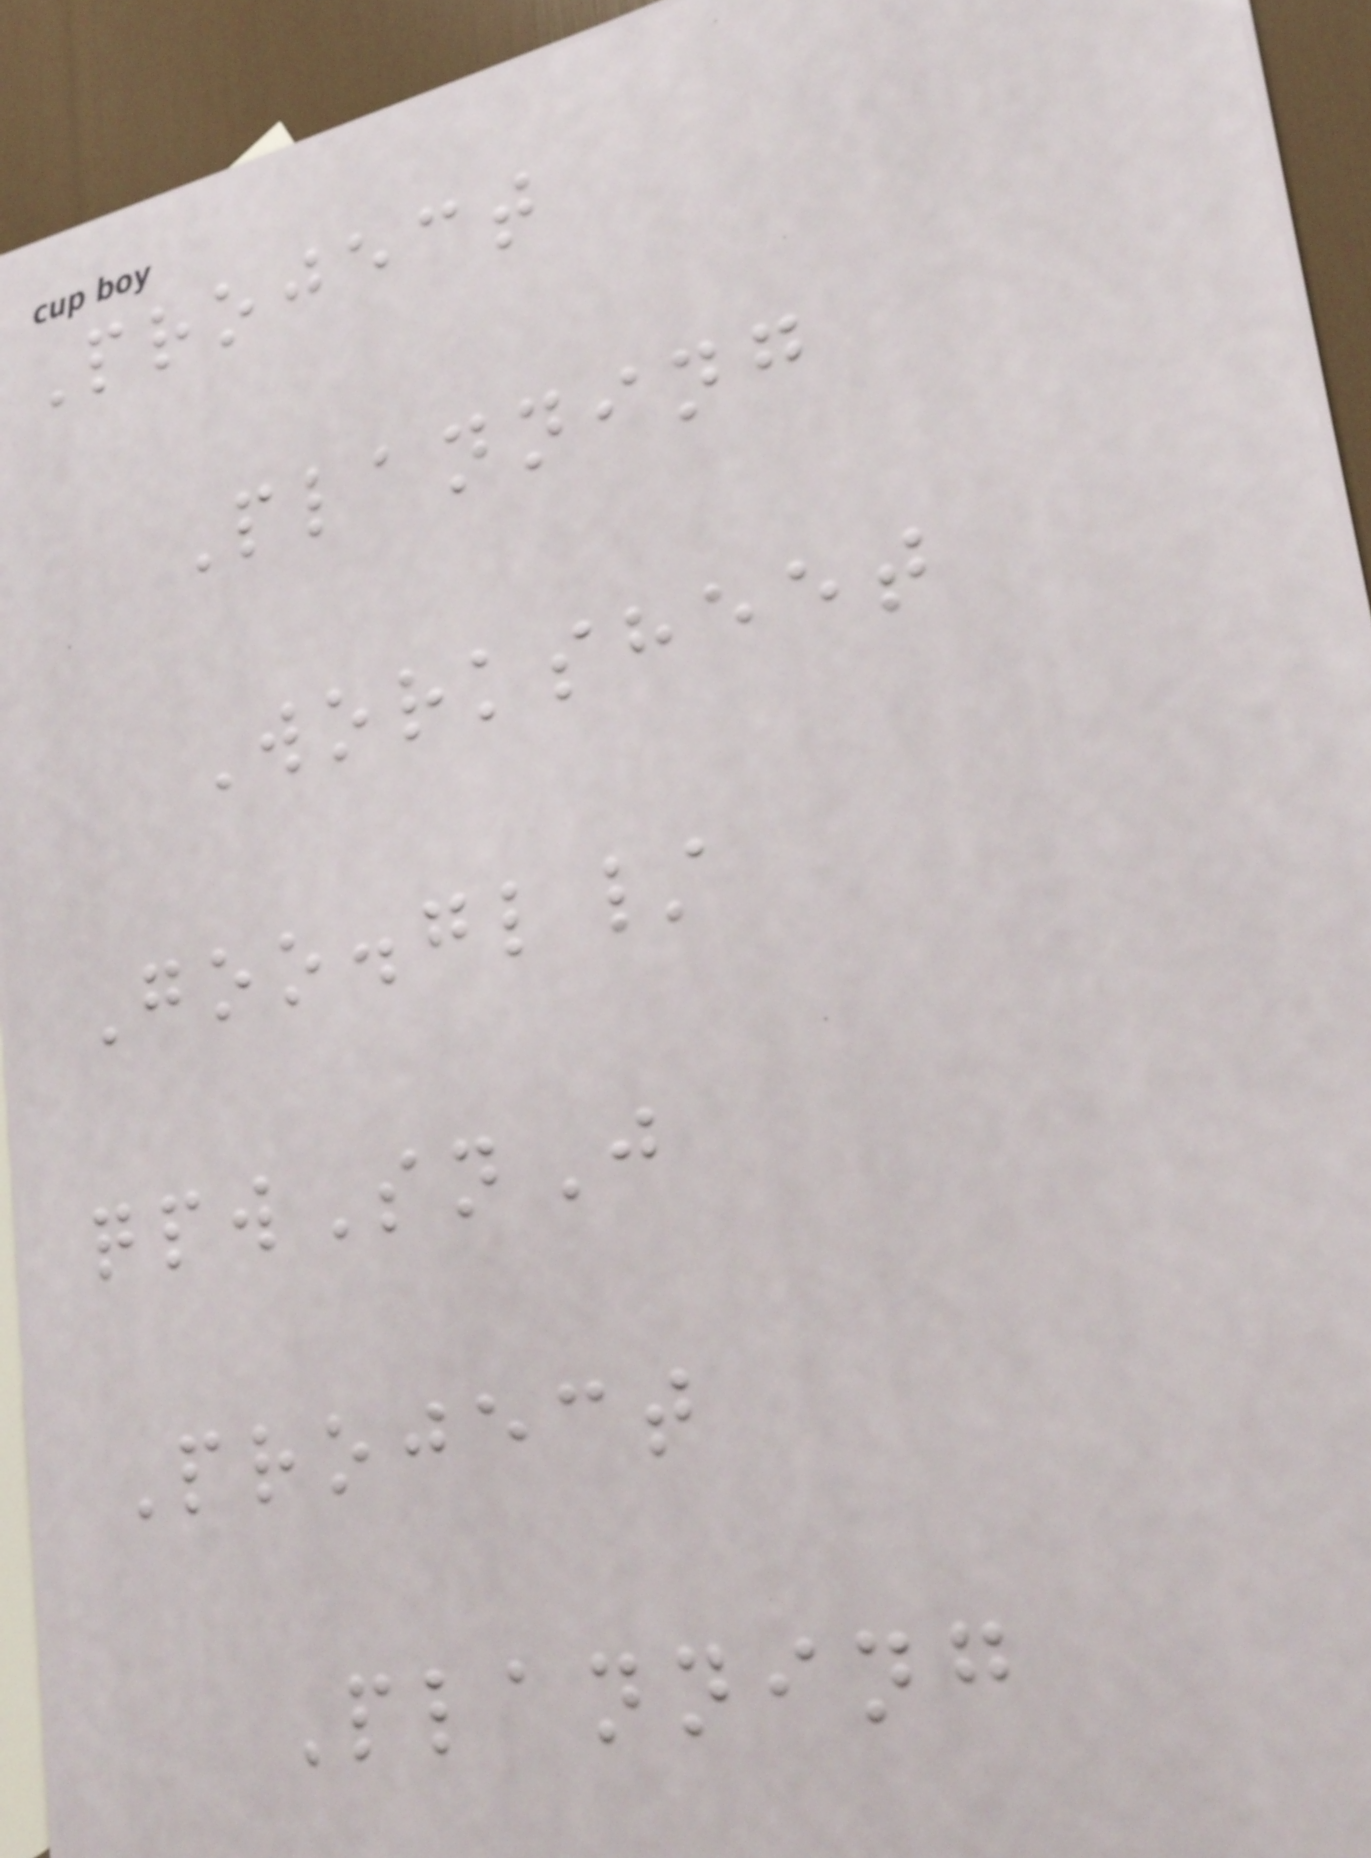Project
Planning
Worksheet
Goo.gl/
qpwSnJ
Project
Planning
